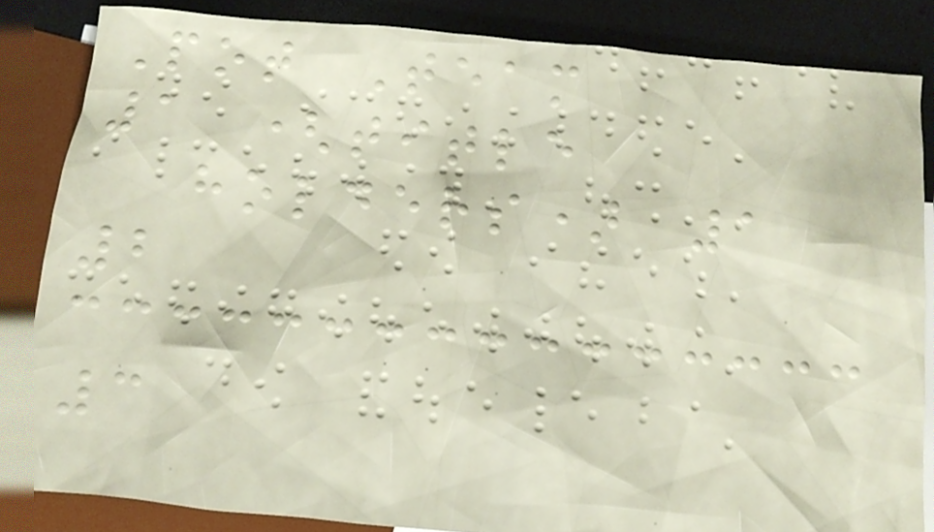Pot Team
1 (title
holders) 1
2
3
